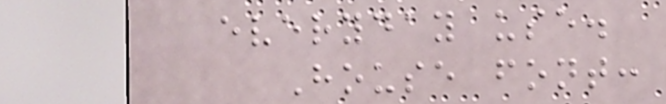everyday use.
House font:
